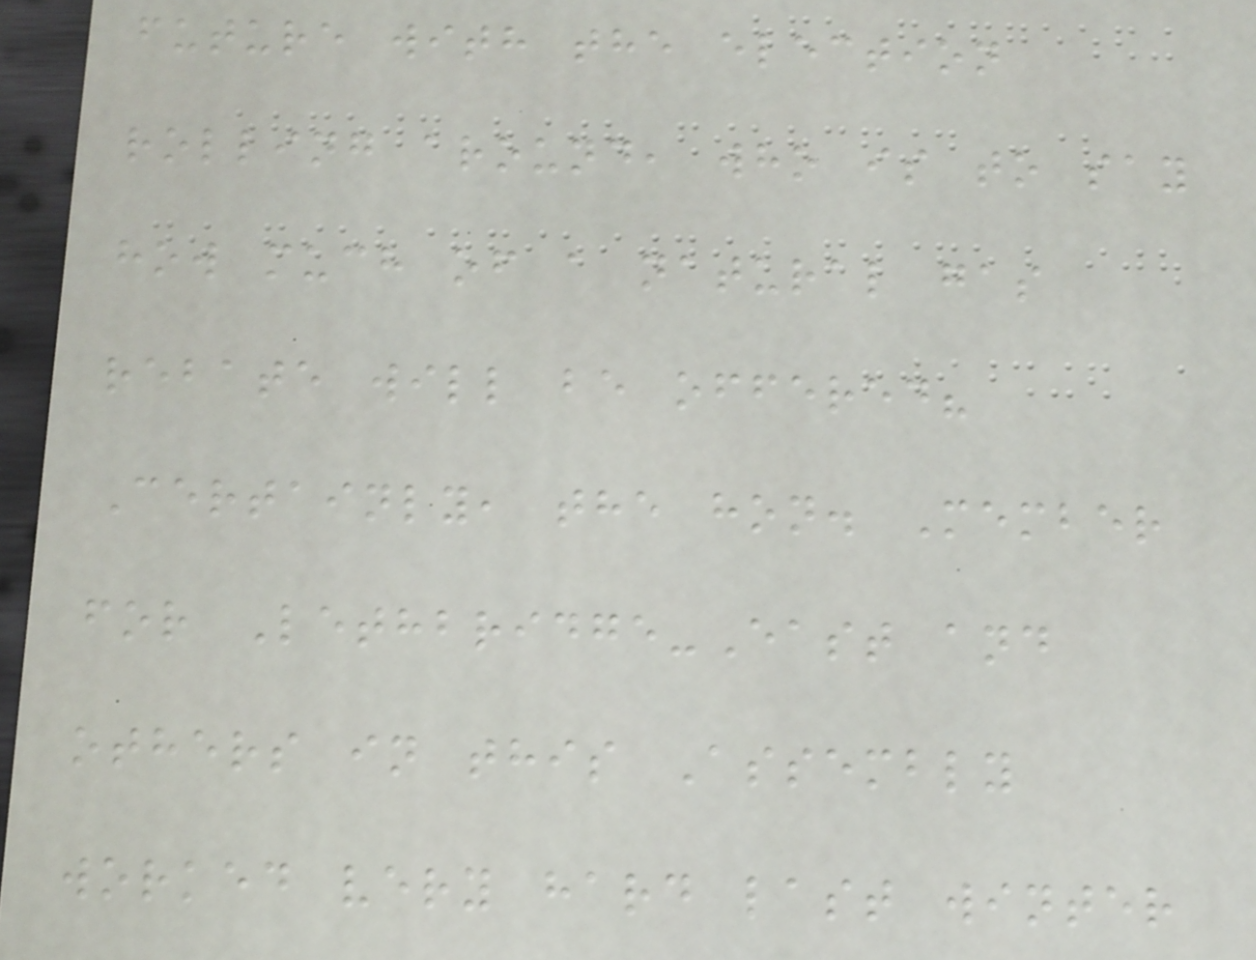future with the election
rolling around, who is to say
how much of a natural gas
rebate will be offered?
Certainly, the hon. Member
for Lethbridge-East and
others in this Assembly
worked very hard last winter
